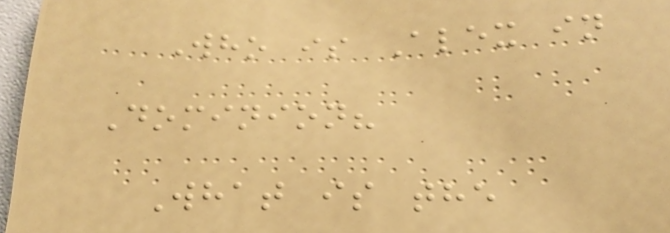Who is Alex in
Dominion?
What is the
